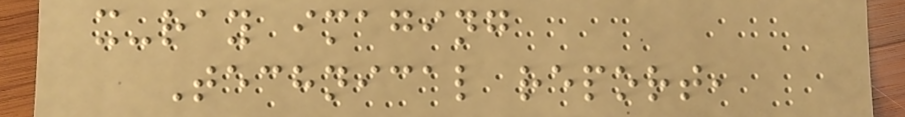x-ray imaging
Technical report,
